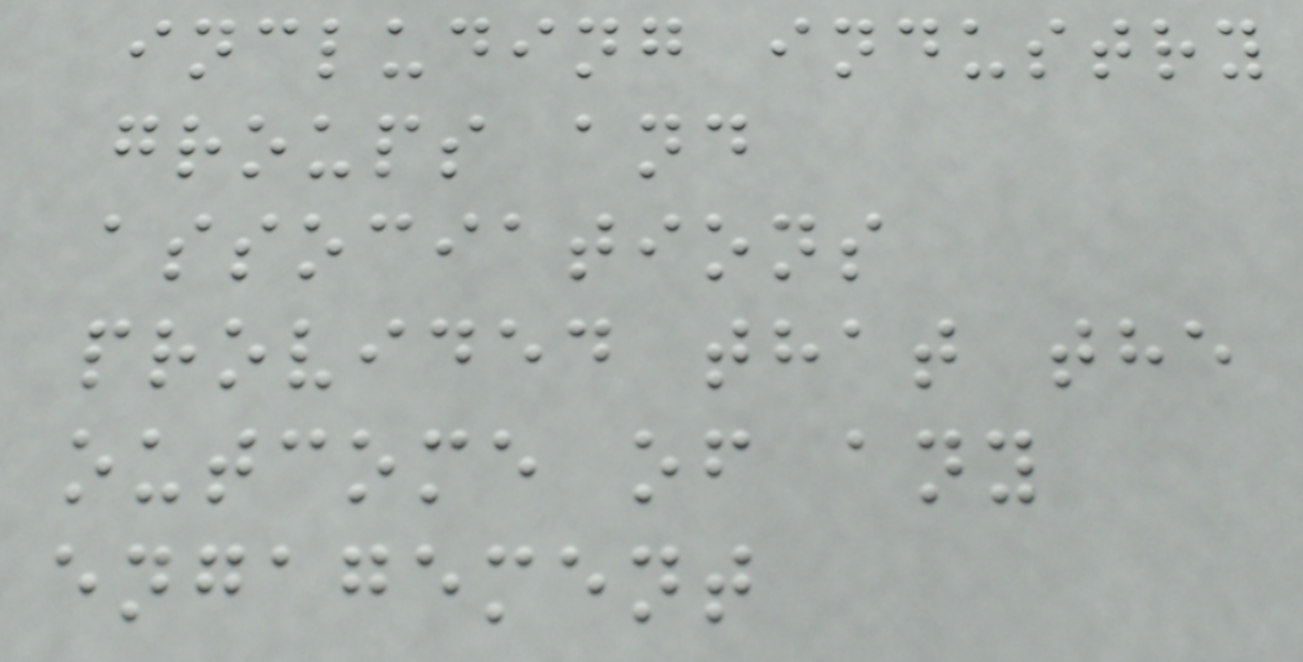including industry
groups and
associations
provided that the
outcome of any
engagement
